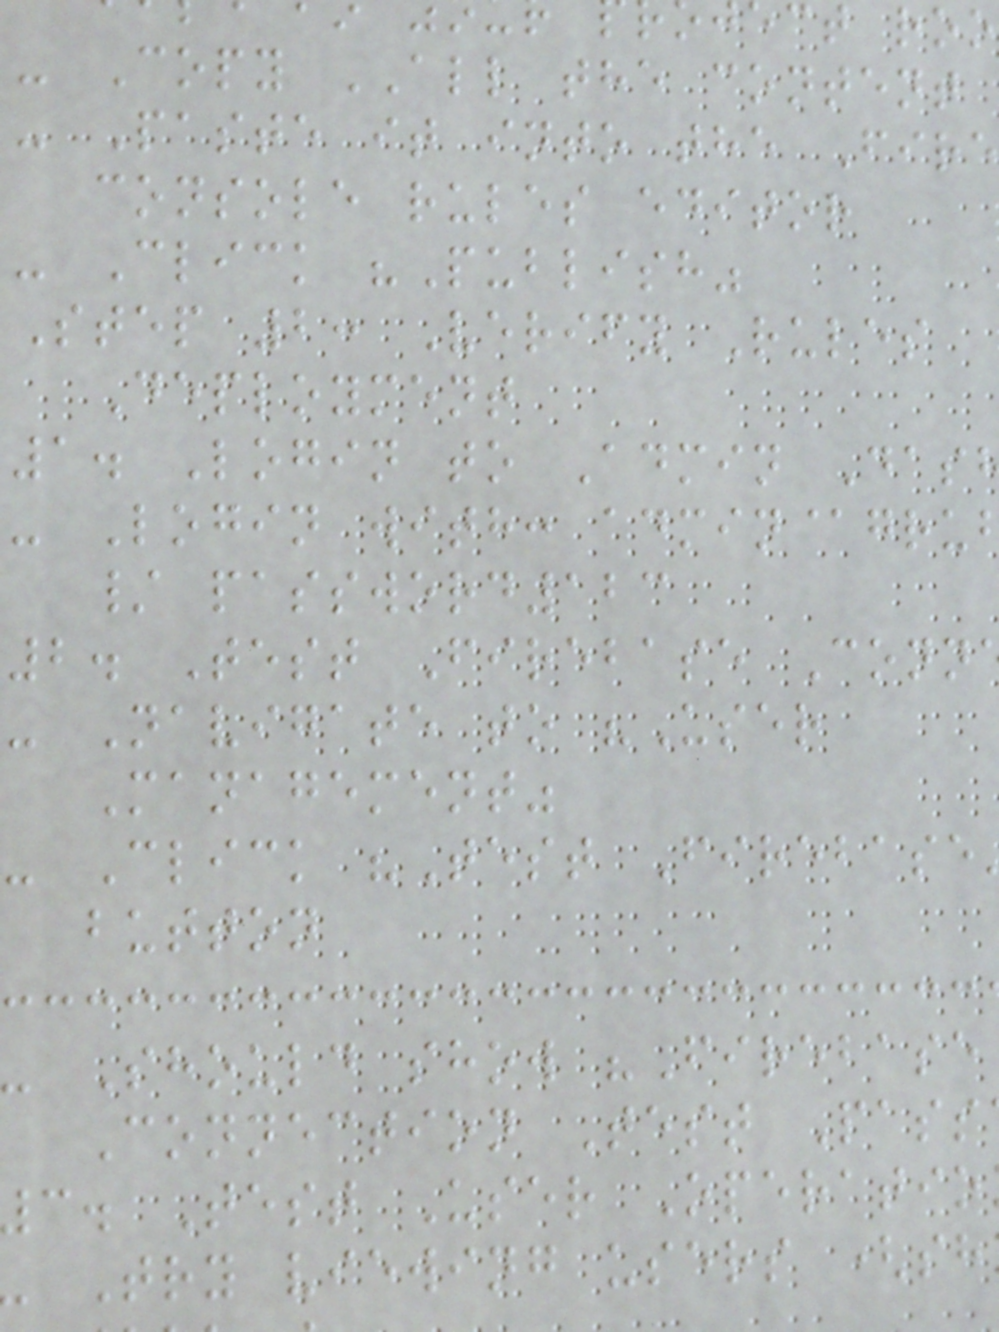- Copy ALL the content
- Paste it into the Fire
console rules editor
- Click "Publish"
Step 2: Verify Rules
Deployment
1. Login to Admin Das
- Login with: admin@gru
/ password123
2. Test Firebase Conn
- Navigate to "User
Management"
- Click "Test Firebase
button
- Should show "Firebase
Connection Test Pass
c. Test User Operatio
Try viewing users (sh
